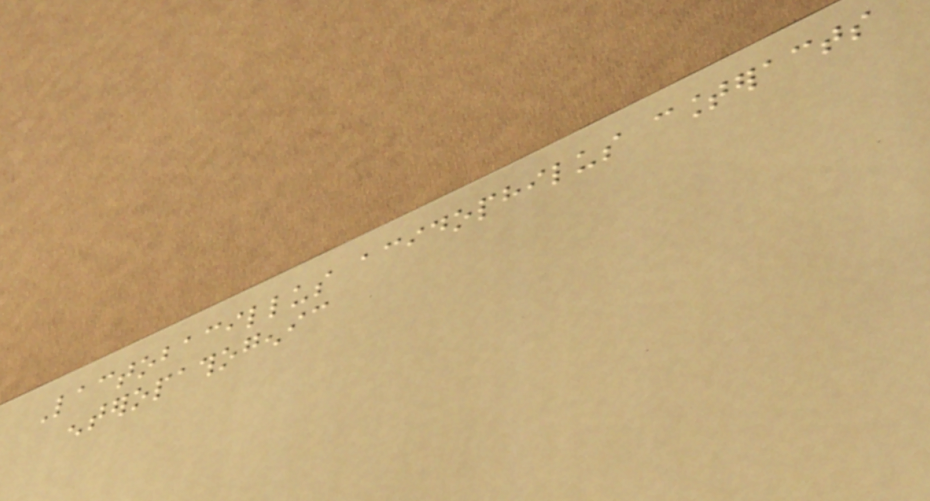Lactobacillus acidophilus counteracts
enteropathogenic
